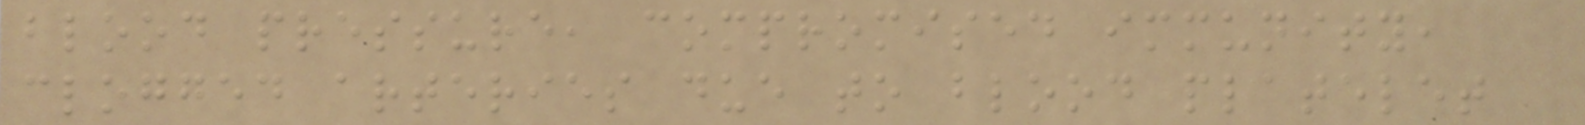blood pressure, compromised immunity,
clogged arteries due to blood platelet
